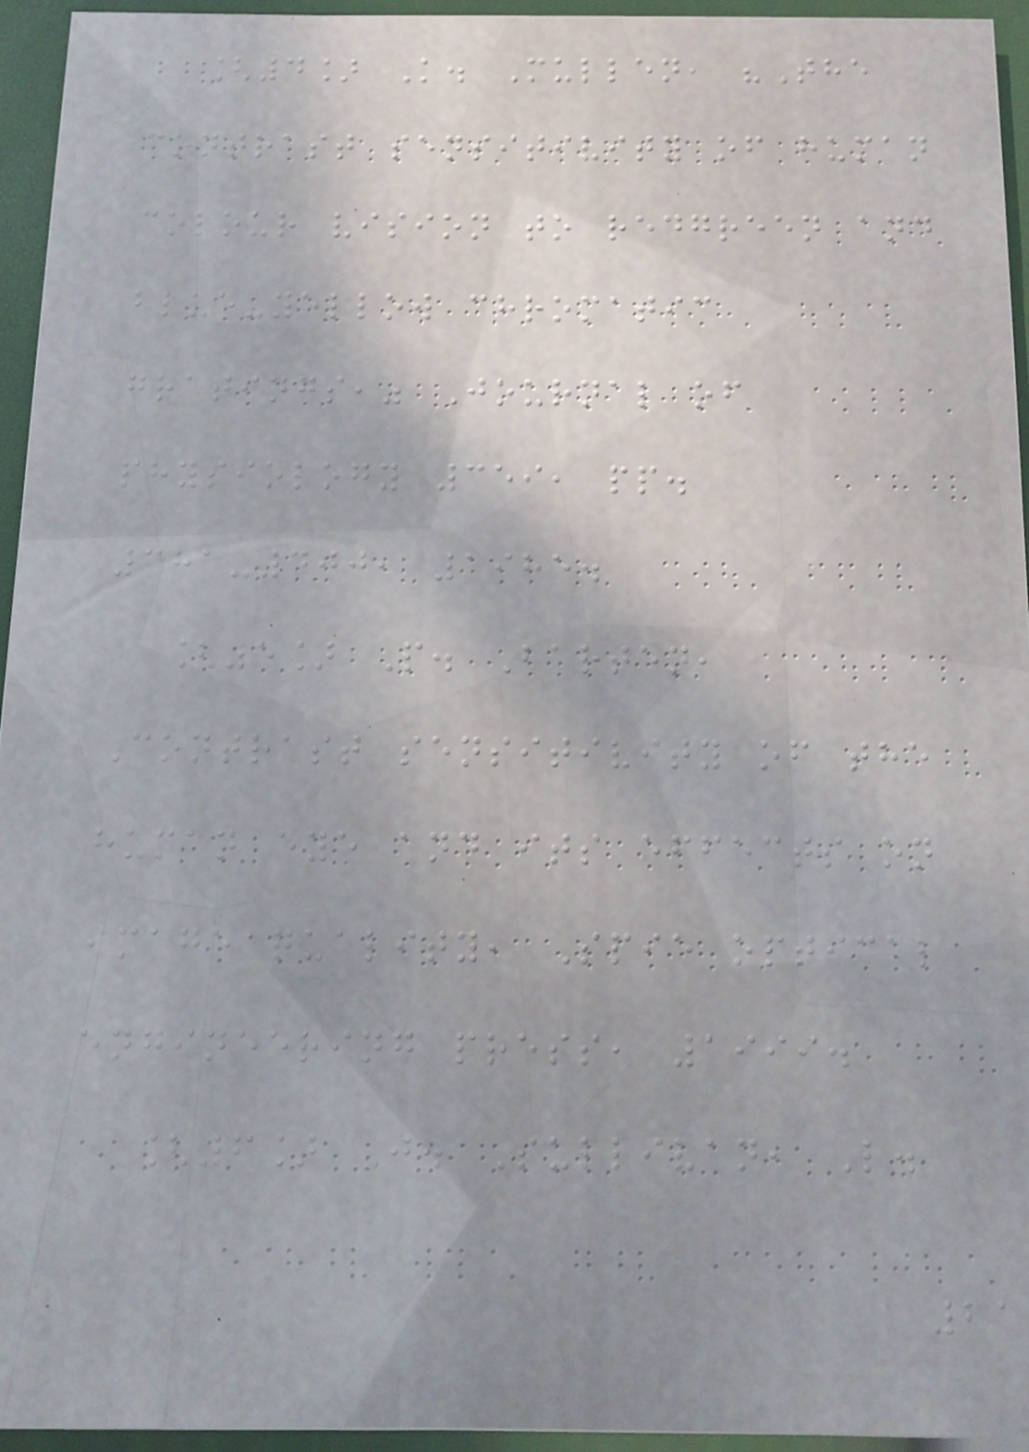[4] K. Mullen, "The
contrast sensitivity of human
colour vision to redgreen and
blue-yellow chromatic
gratings," Journal of
physiology 359, pp.
381-400, 1985.
[5] P. Barten,
Contrast sensitivity of the
human eye and its effects on
image quality, Spie optical
engineering press, 1999.
[6] J. Sullivan, L.
21
